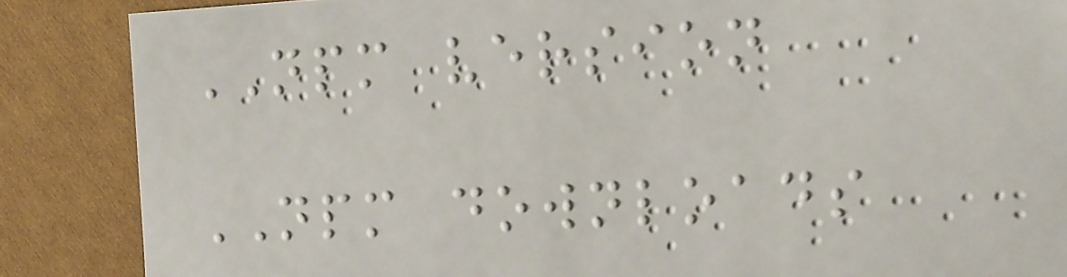NPM version
NPM downloads
